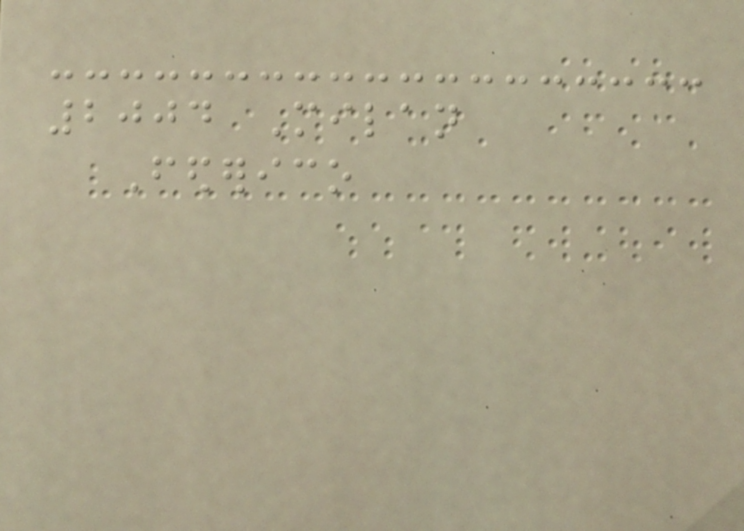2004 Milan
Federico
